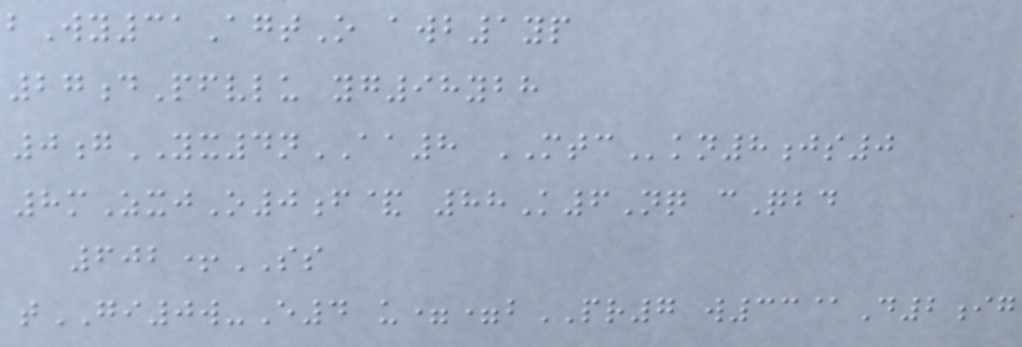bWy31AgtO awb1yp
27dPfvlu yg98ybh
0gYX4nAA8 MTCkn8js0
8mZxjO0f& 88K6Nq cQbd
602+SS
tGI0w-E4 u==bPR7 w33@D2ig
